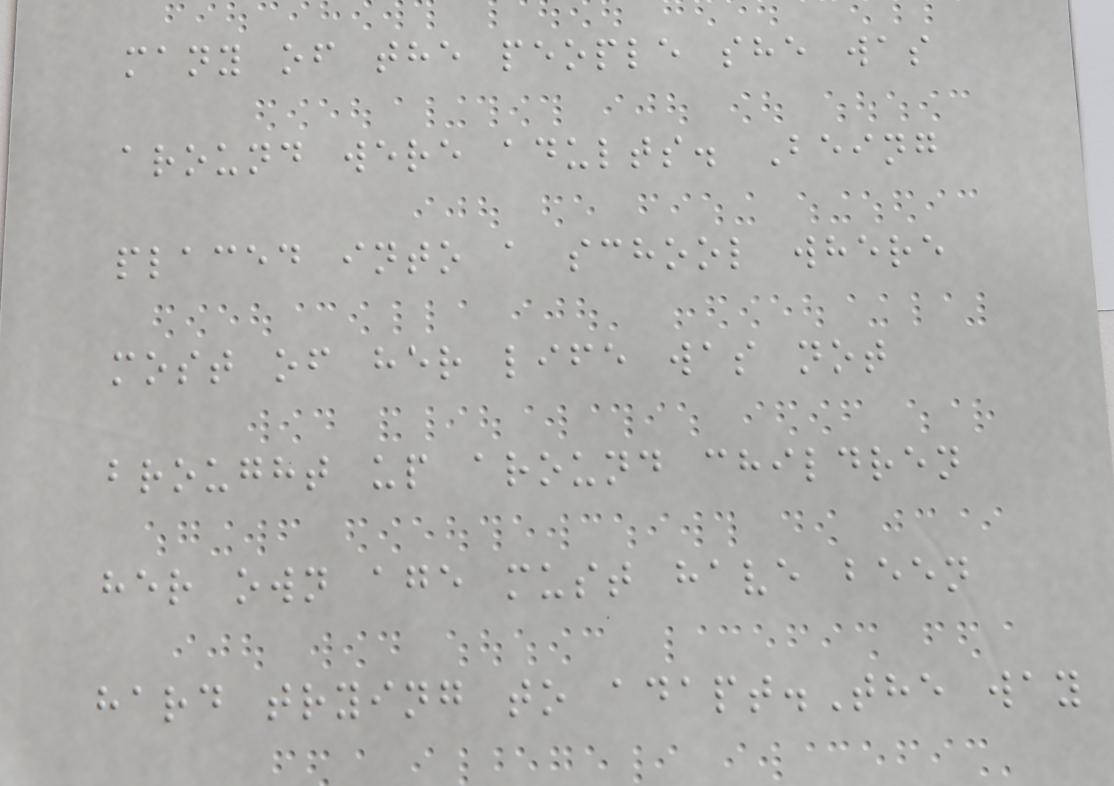many of the people she was
around were adults. Being
placed into a school where
most of her life was not
brought up around children
her own age must have been
hard trying to adapt.The way
